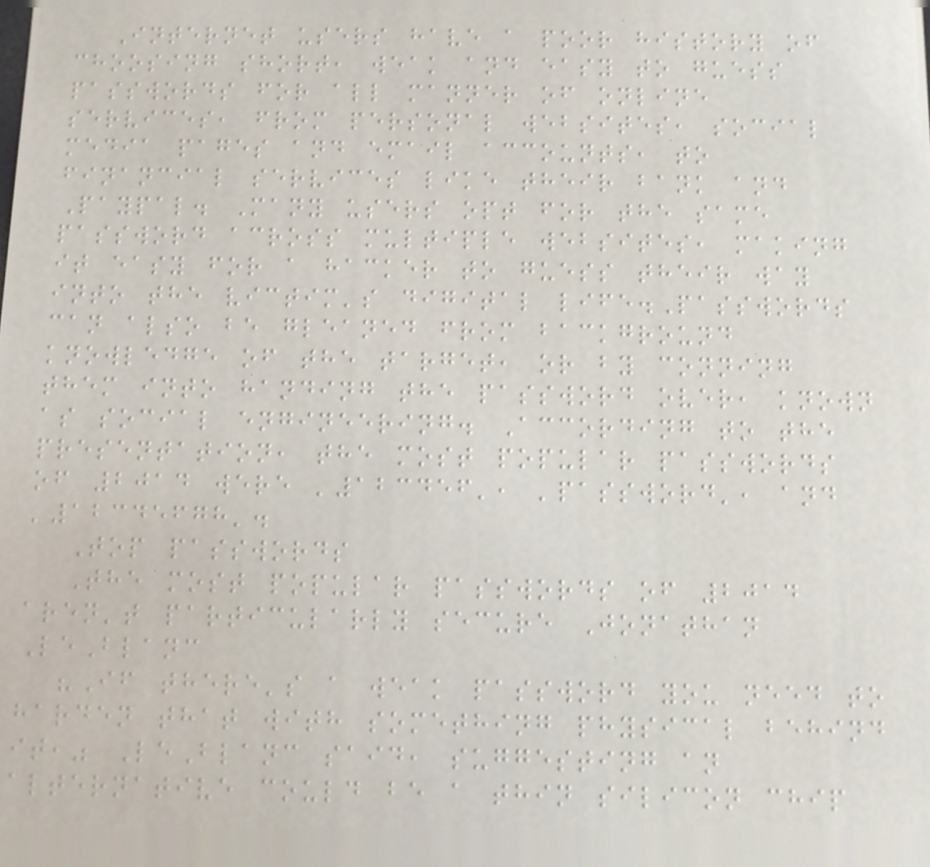Internet users have a poor history of
choosing short, weak and easy to guess
passwords for all manner of online
services, from personal websites, social
media pages and email accounts, to
financial services like their bank and
Paypal. Many users opt for the same
password across multiple websites, making
it easy for a hacker to guess their way
into the victim's digital life.Passwords
can also be gleaned from background
knowledge of the target, or by conning
them into handing the password over, known
as social engineering. According to the
presentation, the most popular passwords
of 2014 were '123456', 'password', and
'12345678'.
Top passwords
The most popular passwords of 2014
aren't particularly secure Jonathan
LeBlanc
"If there's a weak password you need to
harden that with something physical behind
it," LeBlanc said, suggesting an
alternative could be a thin silicon chip
